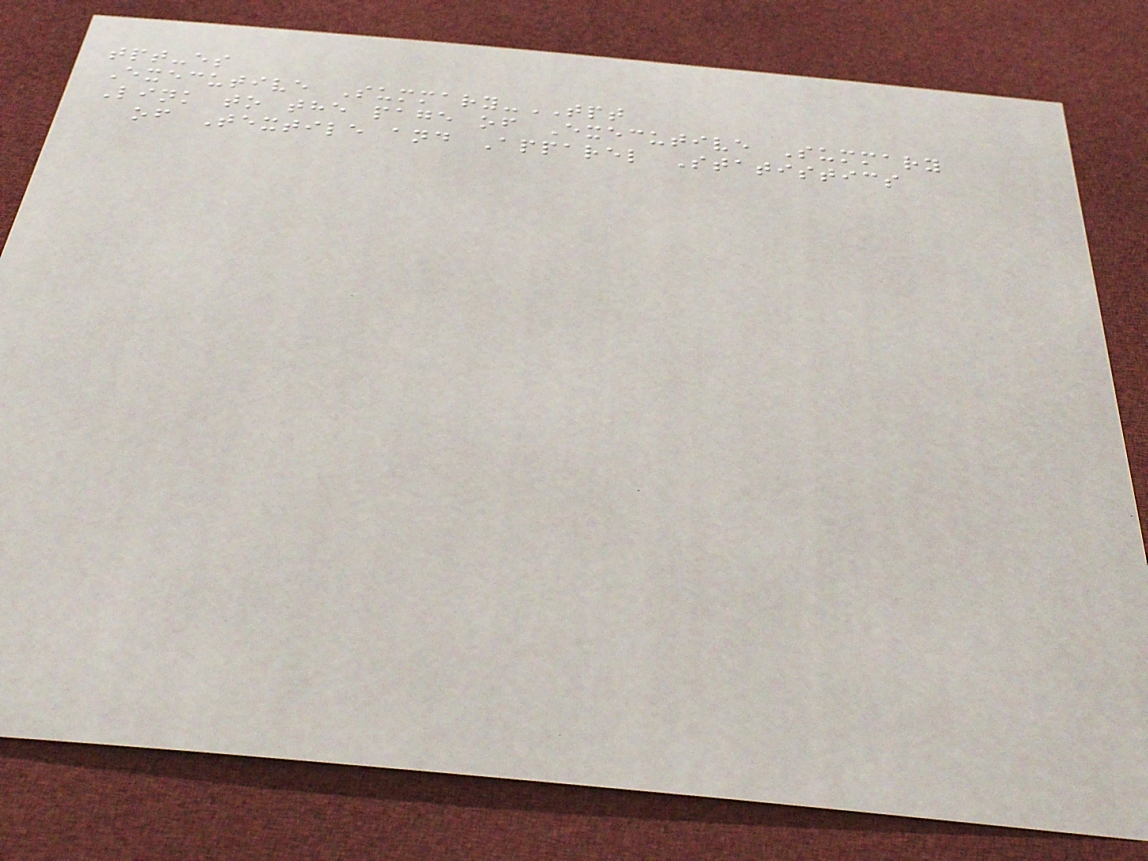tpt-es
Executive Summary-TPT
Link to the page of Executive Summary
of Textile and Apparel Statistics
